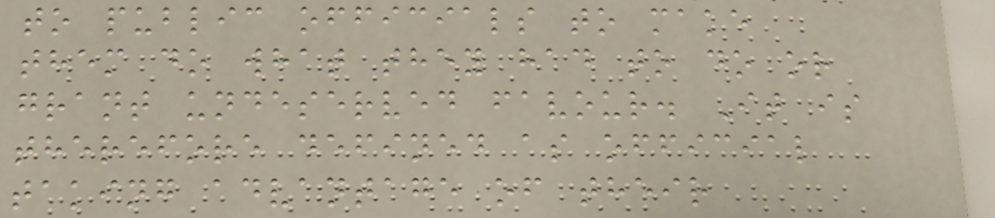to public officials to make
them do what they had to do or
grant undeserved favour. It is
therefore defined as official
taking advantage of their
